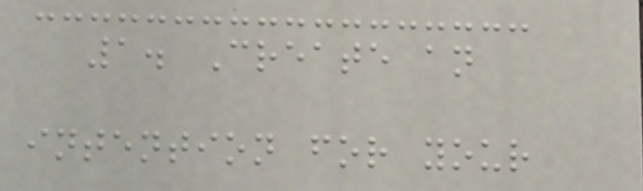1. Create an
intention for your
